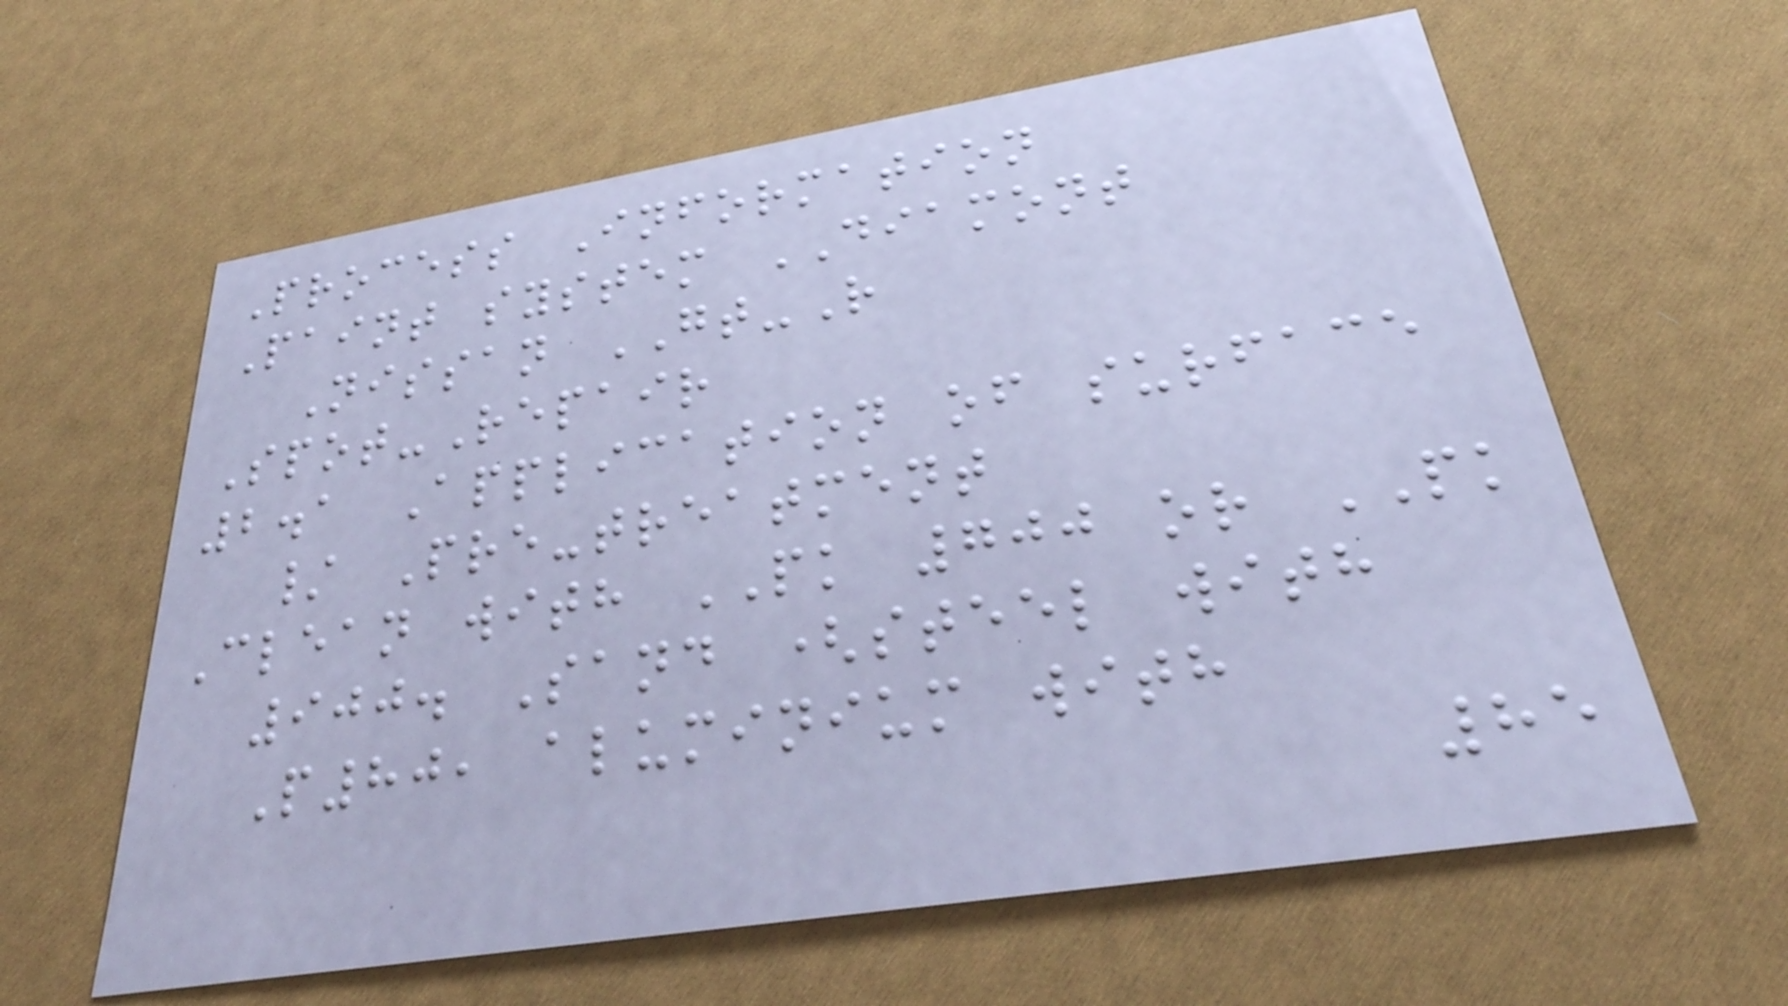Process Information
Paint system DIAMONT
Nissan GT-R
Spot-Repair
2.1 Application of surface
/ Pre-treatment
Clean with PK 700 or PK
900. Sand (steel with
P80, aluminium with
85
